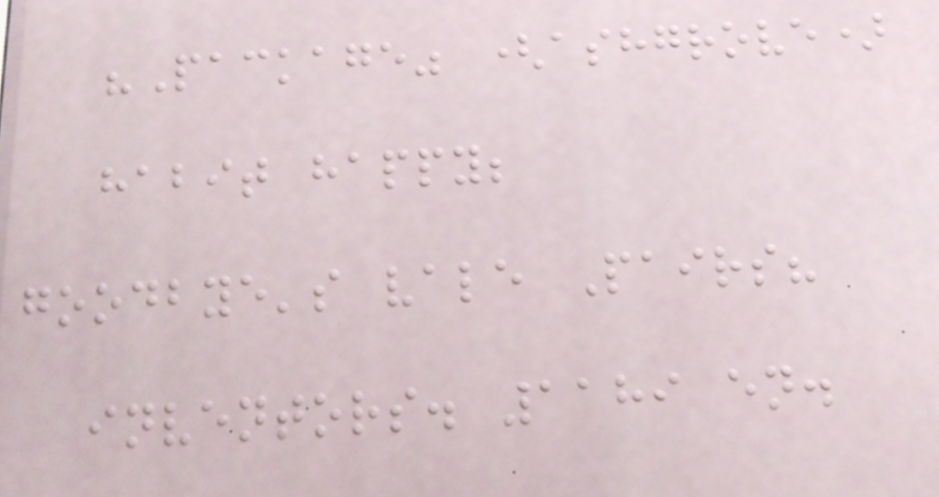"Package" (ashgrove)
habit happy;
goodbye's vale Pairs?
inventors. 1189 en.
